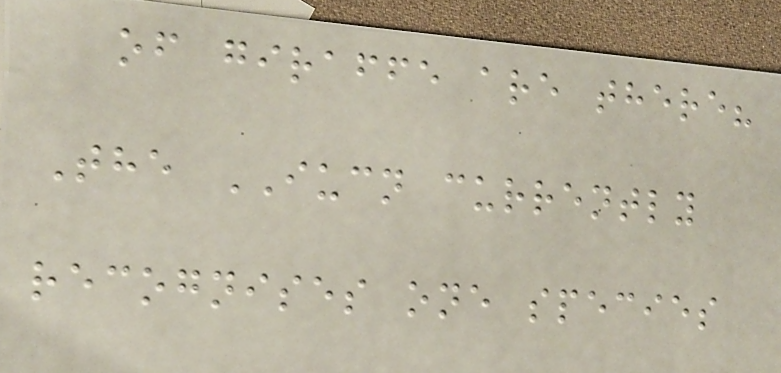of giraffe are there?
The IUCN currently
recognises one species
